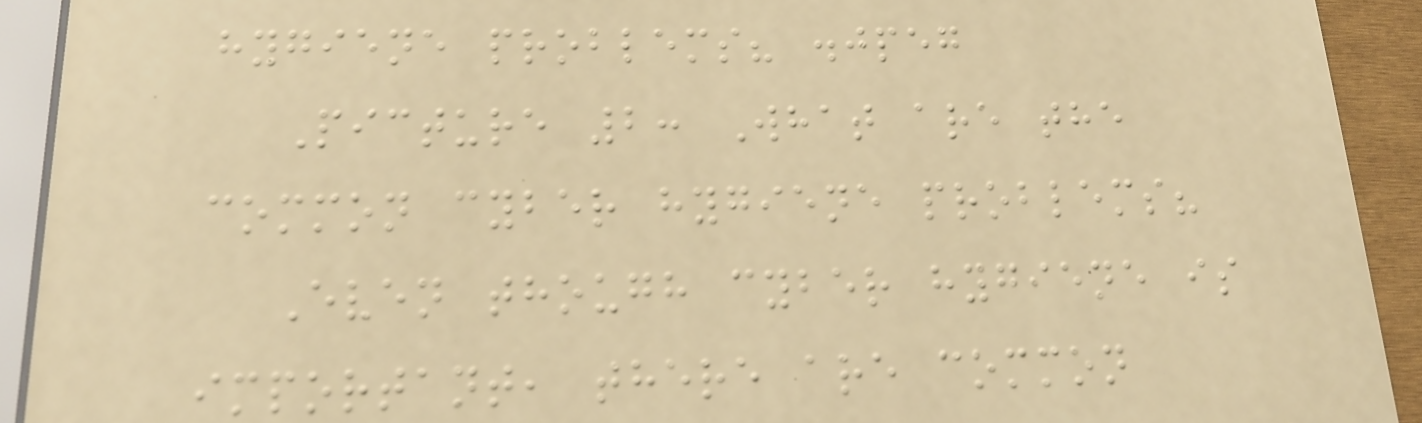hygiene problems? .jpeg
Picture 2: What are the
common cyber hygiene problems?
Even though cyber hygiene is
important, there are common
